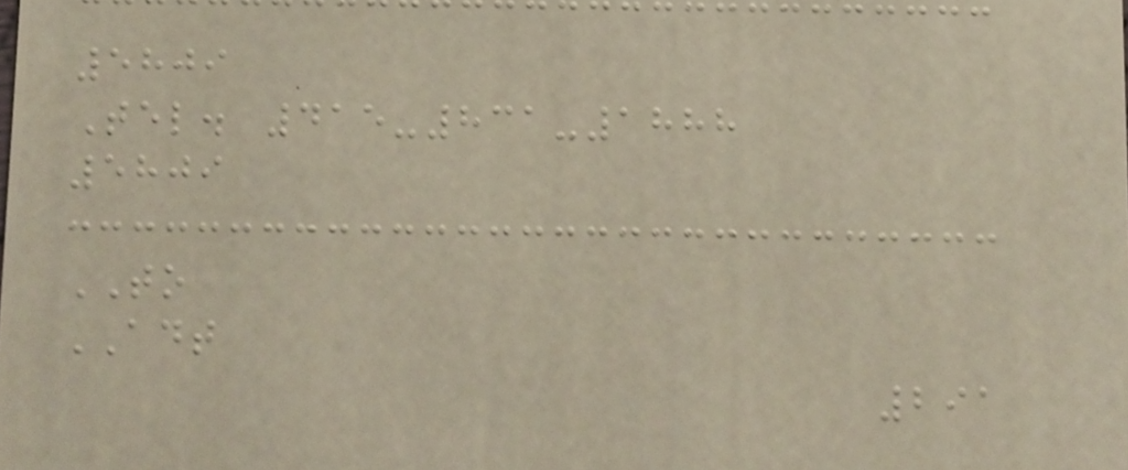5809
Tel. 415-831-1888
5809
TO
ADT
291
